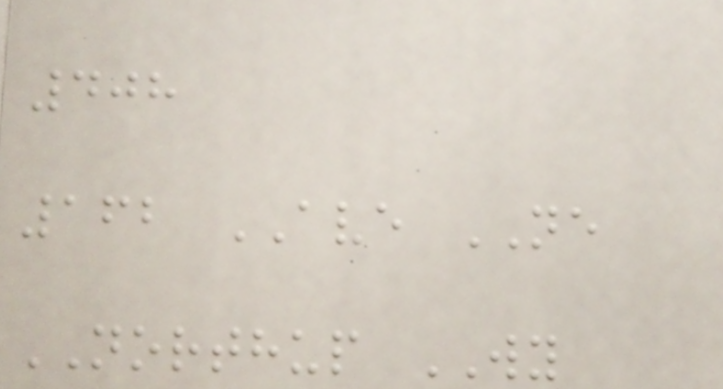408
162 AVE NE
NORTHUP WY
